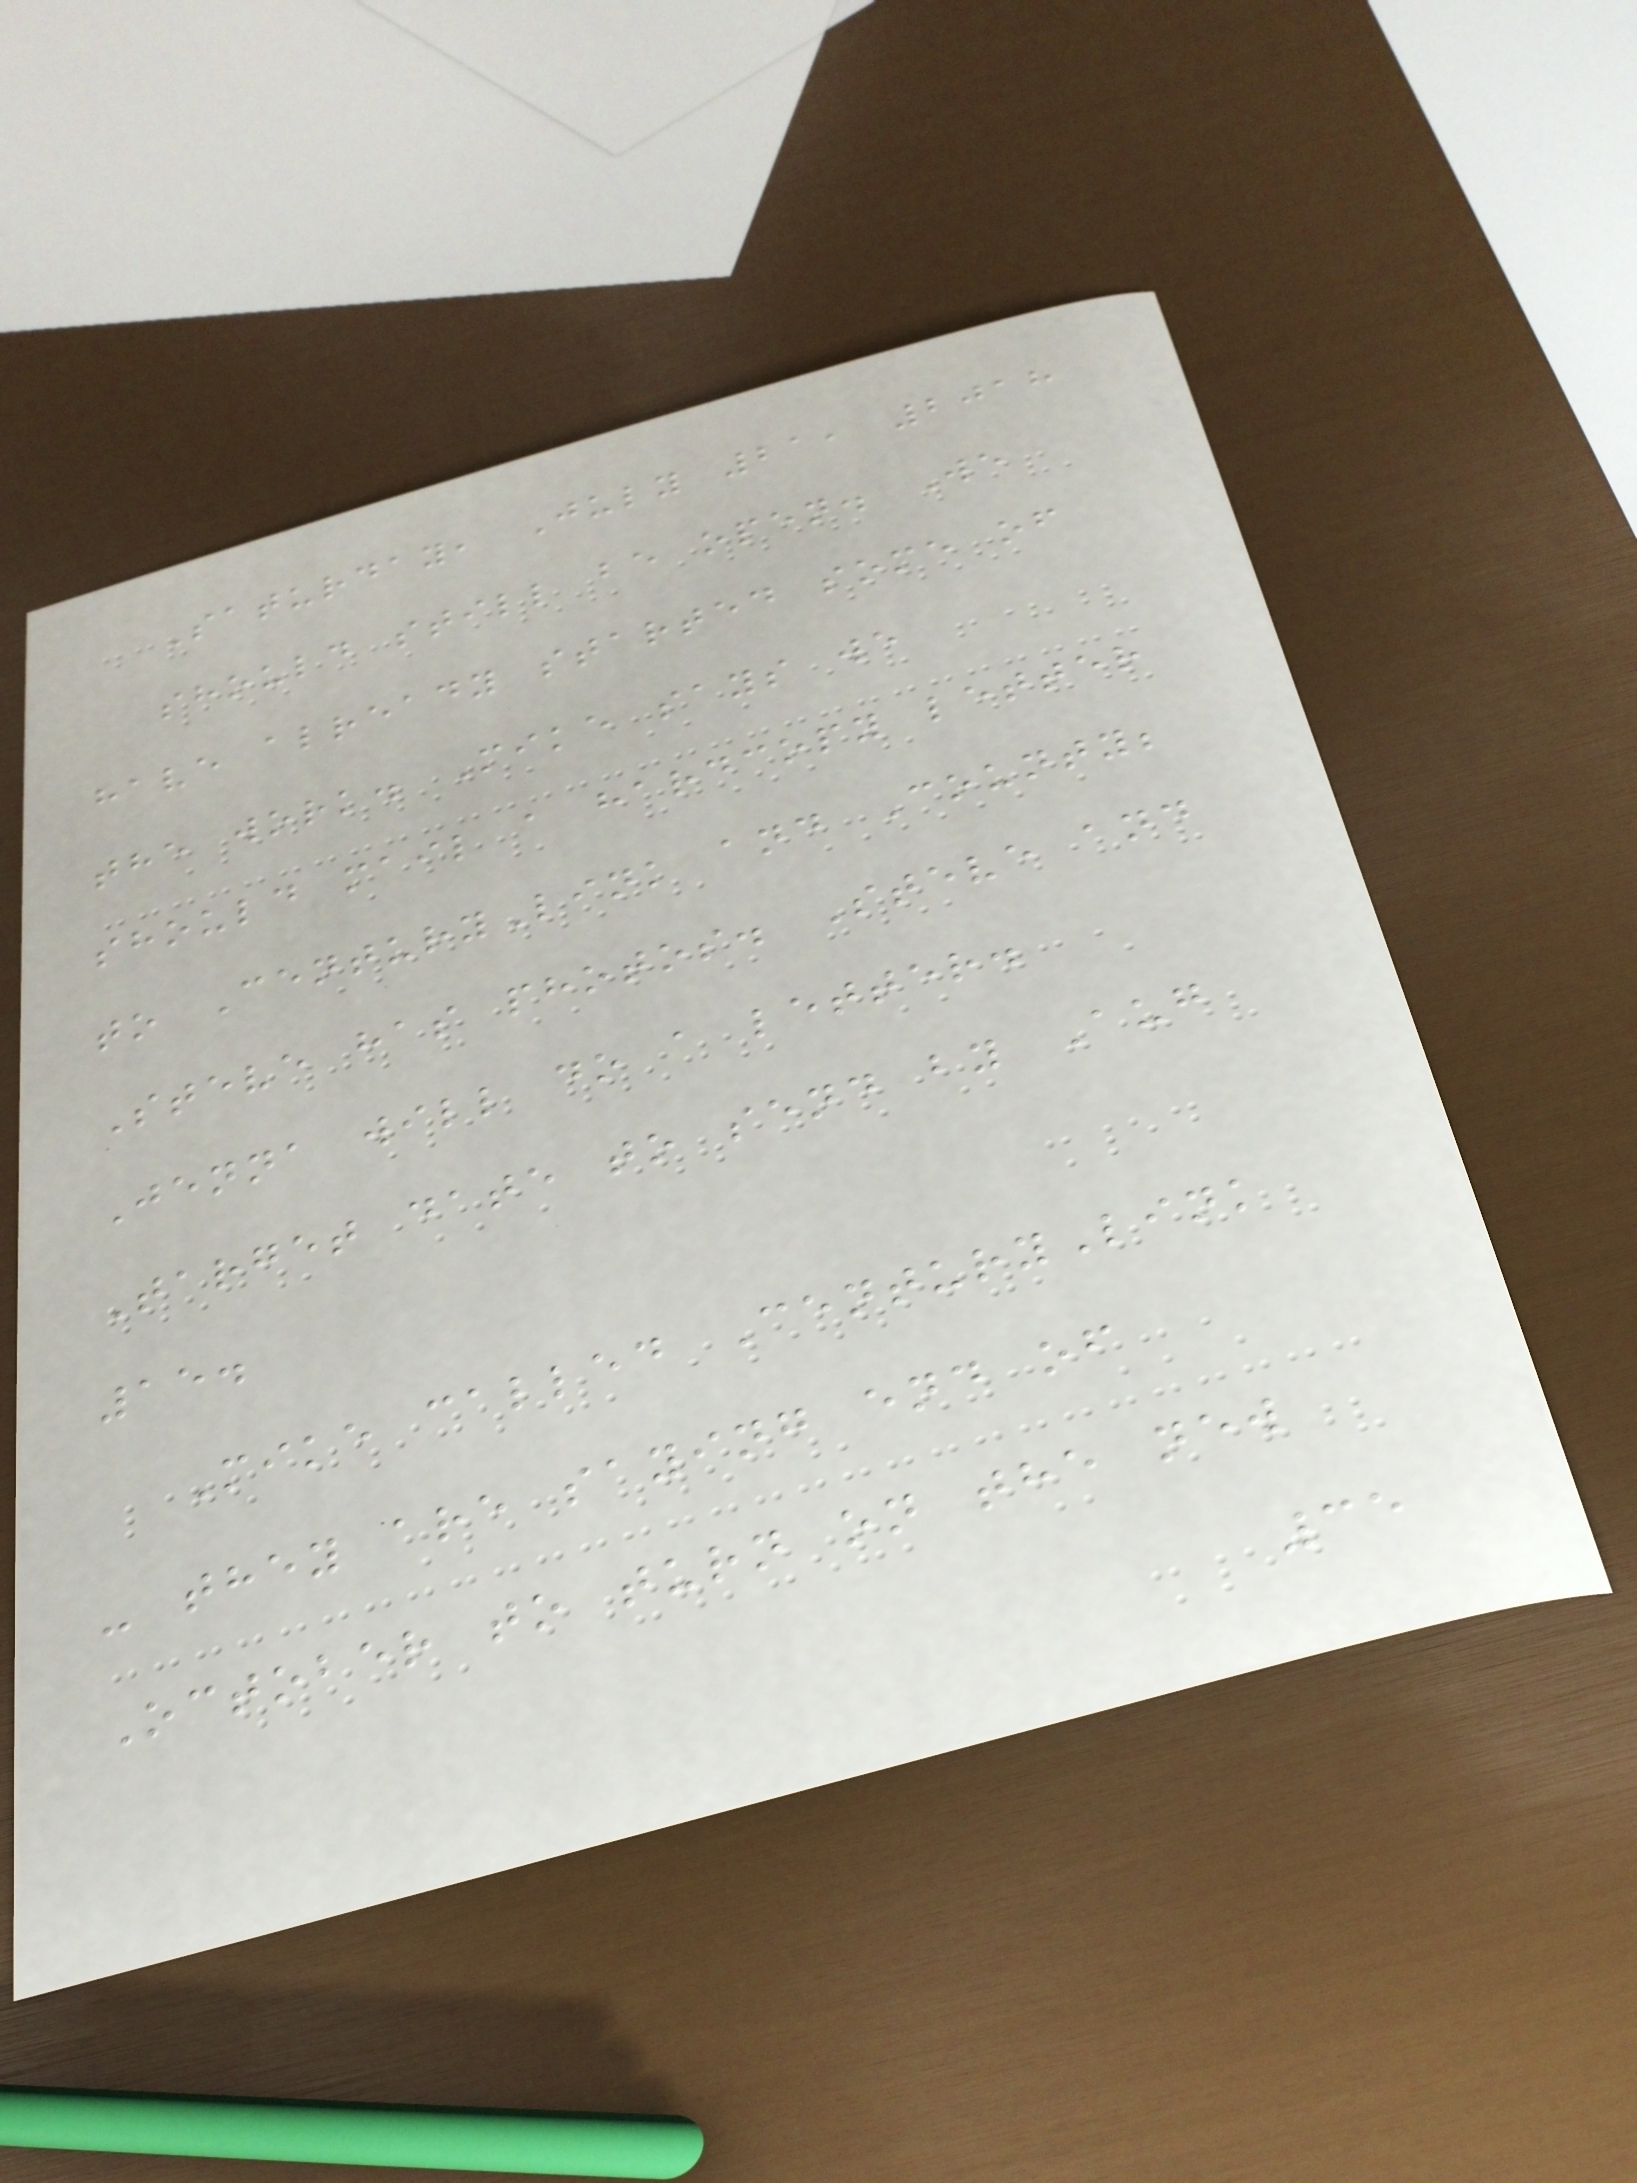Saturday, July 21, 2018
should still be open. We
have already started some of
the work. Mike says we
should mail a hardcopy letter
to CenturyLink and County;
Steve has photos. Steve and
Jenna will do a letter.
Target date to send by Aug
15.
Mike called CenturyLink
- they are saying end of
October to turn on the new
35
